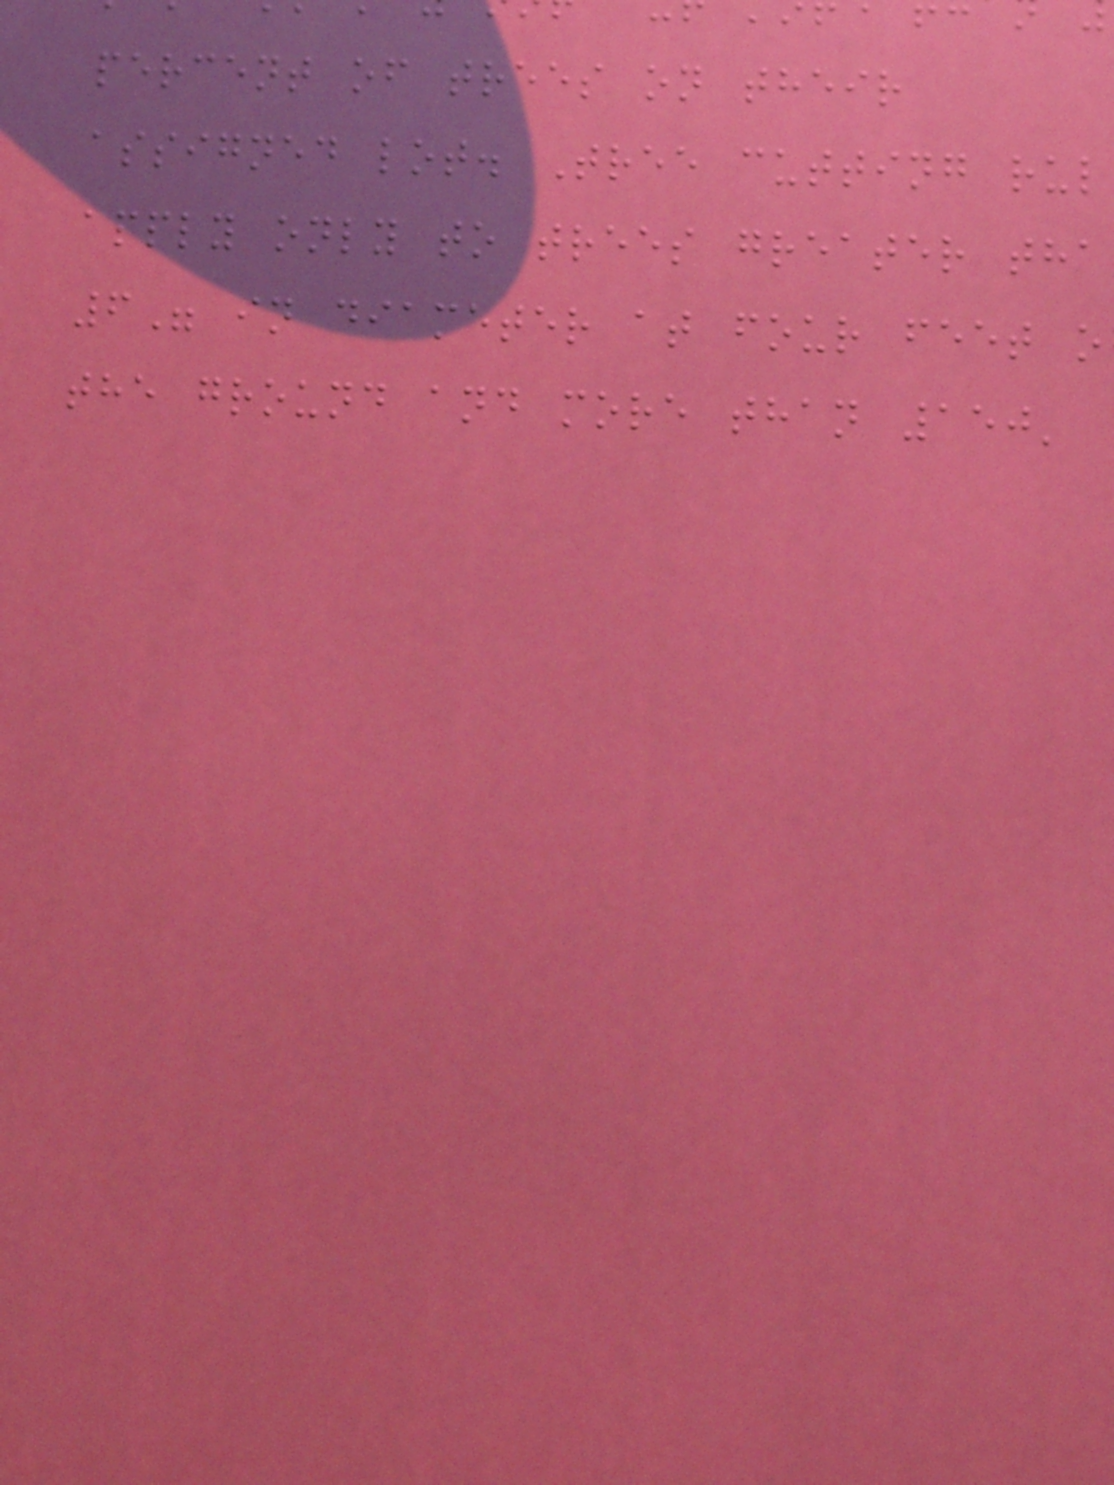percent of trees on their
assigned lot. Tree cutting rul
apply only to trees greater tha
6" in diameter at four feet o
the ground and more than 150'
